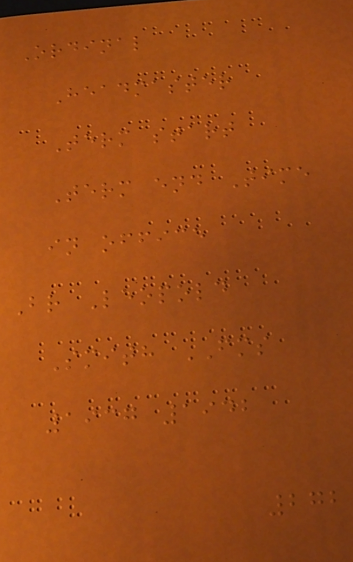Ordinal
Headmaster
Term start
Term end Time
in office
Br Leopold
Smith FMS
1937 1942
272
